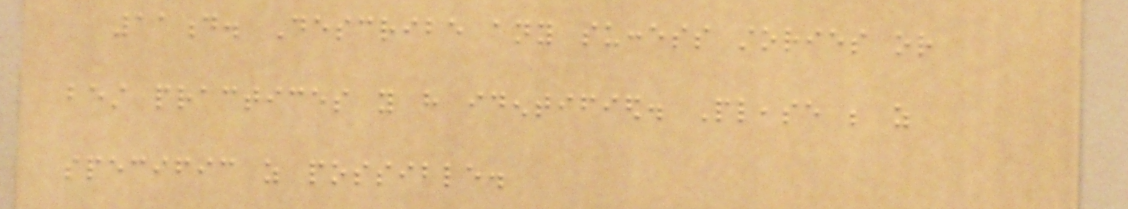11d. Describe any success stories or
best practices you have identified. Please be as
specific as possible.
